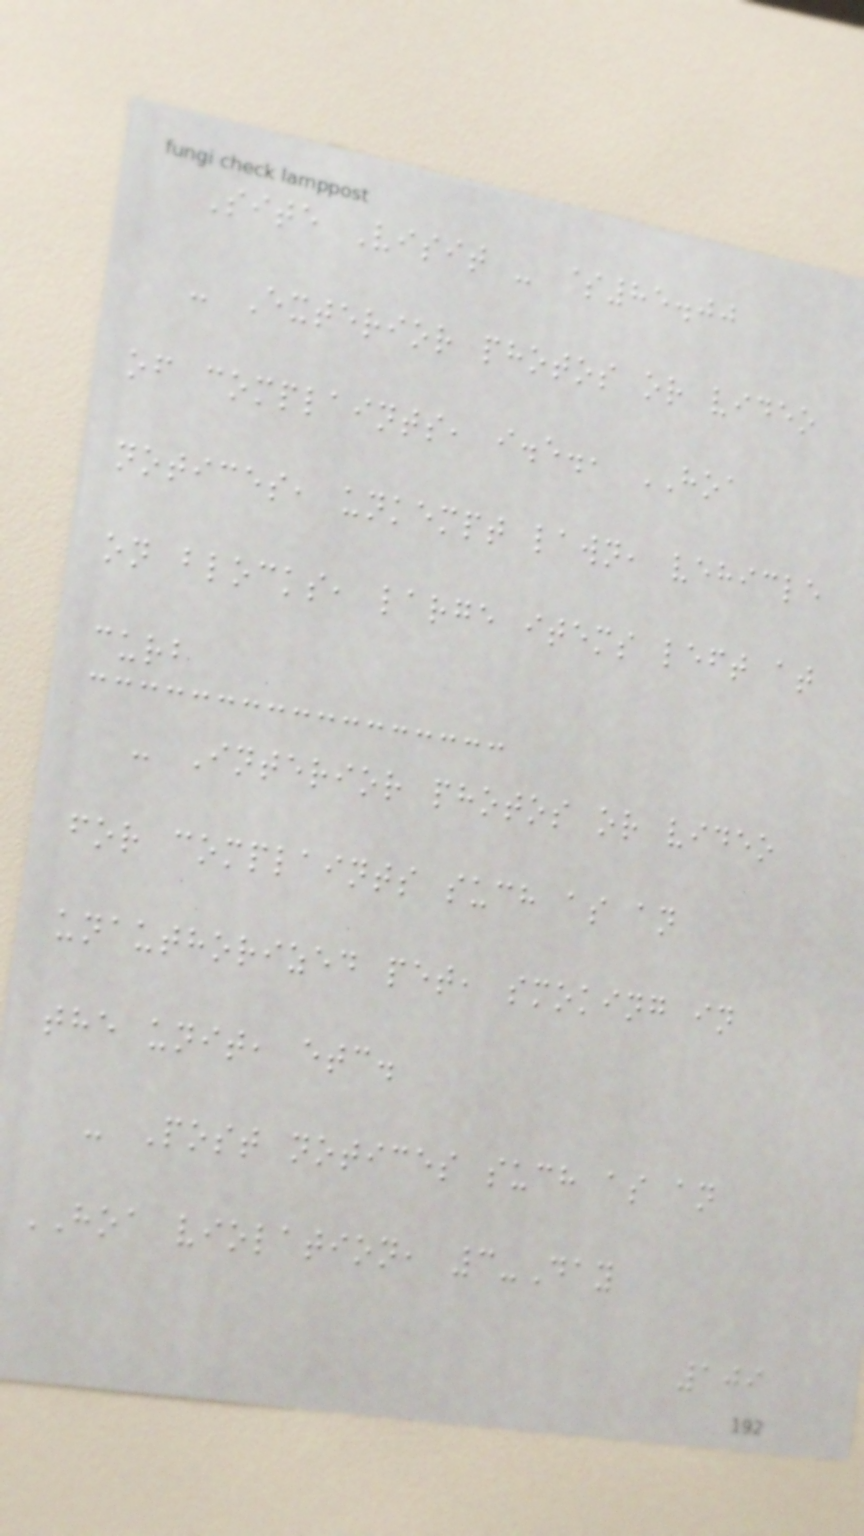Site Visit - $85.00
- Exterior photos or video
of complaints, i.e., HOA
notices, unkempt lawn, vehicle
on blocks, large items left at
curb
- Interior photos or video
for complaints such as an
unauthorized pet, smoking in
the unit, etc.
- Post notices such as an
HOA violation, 3-Day
109
